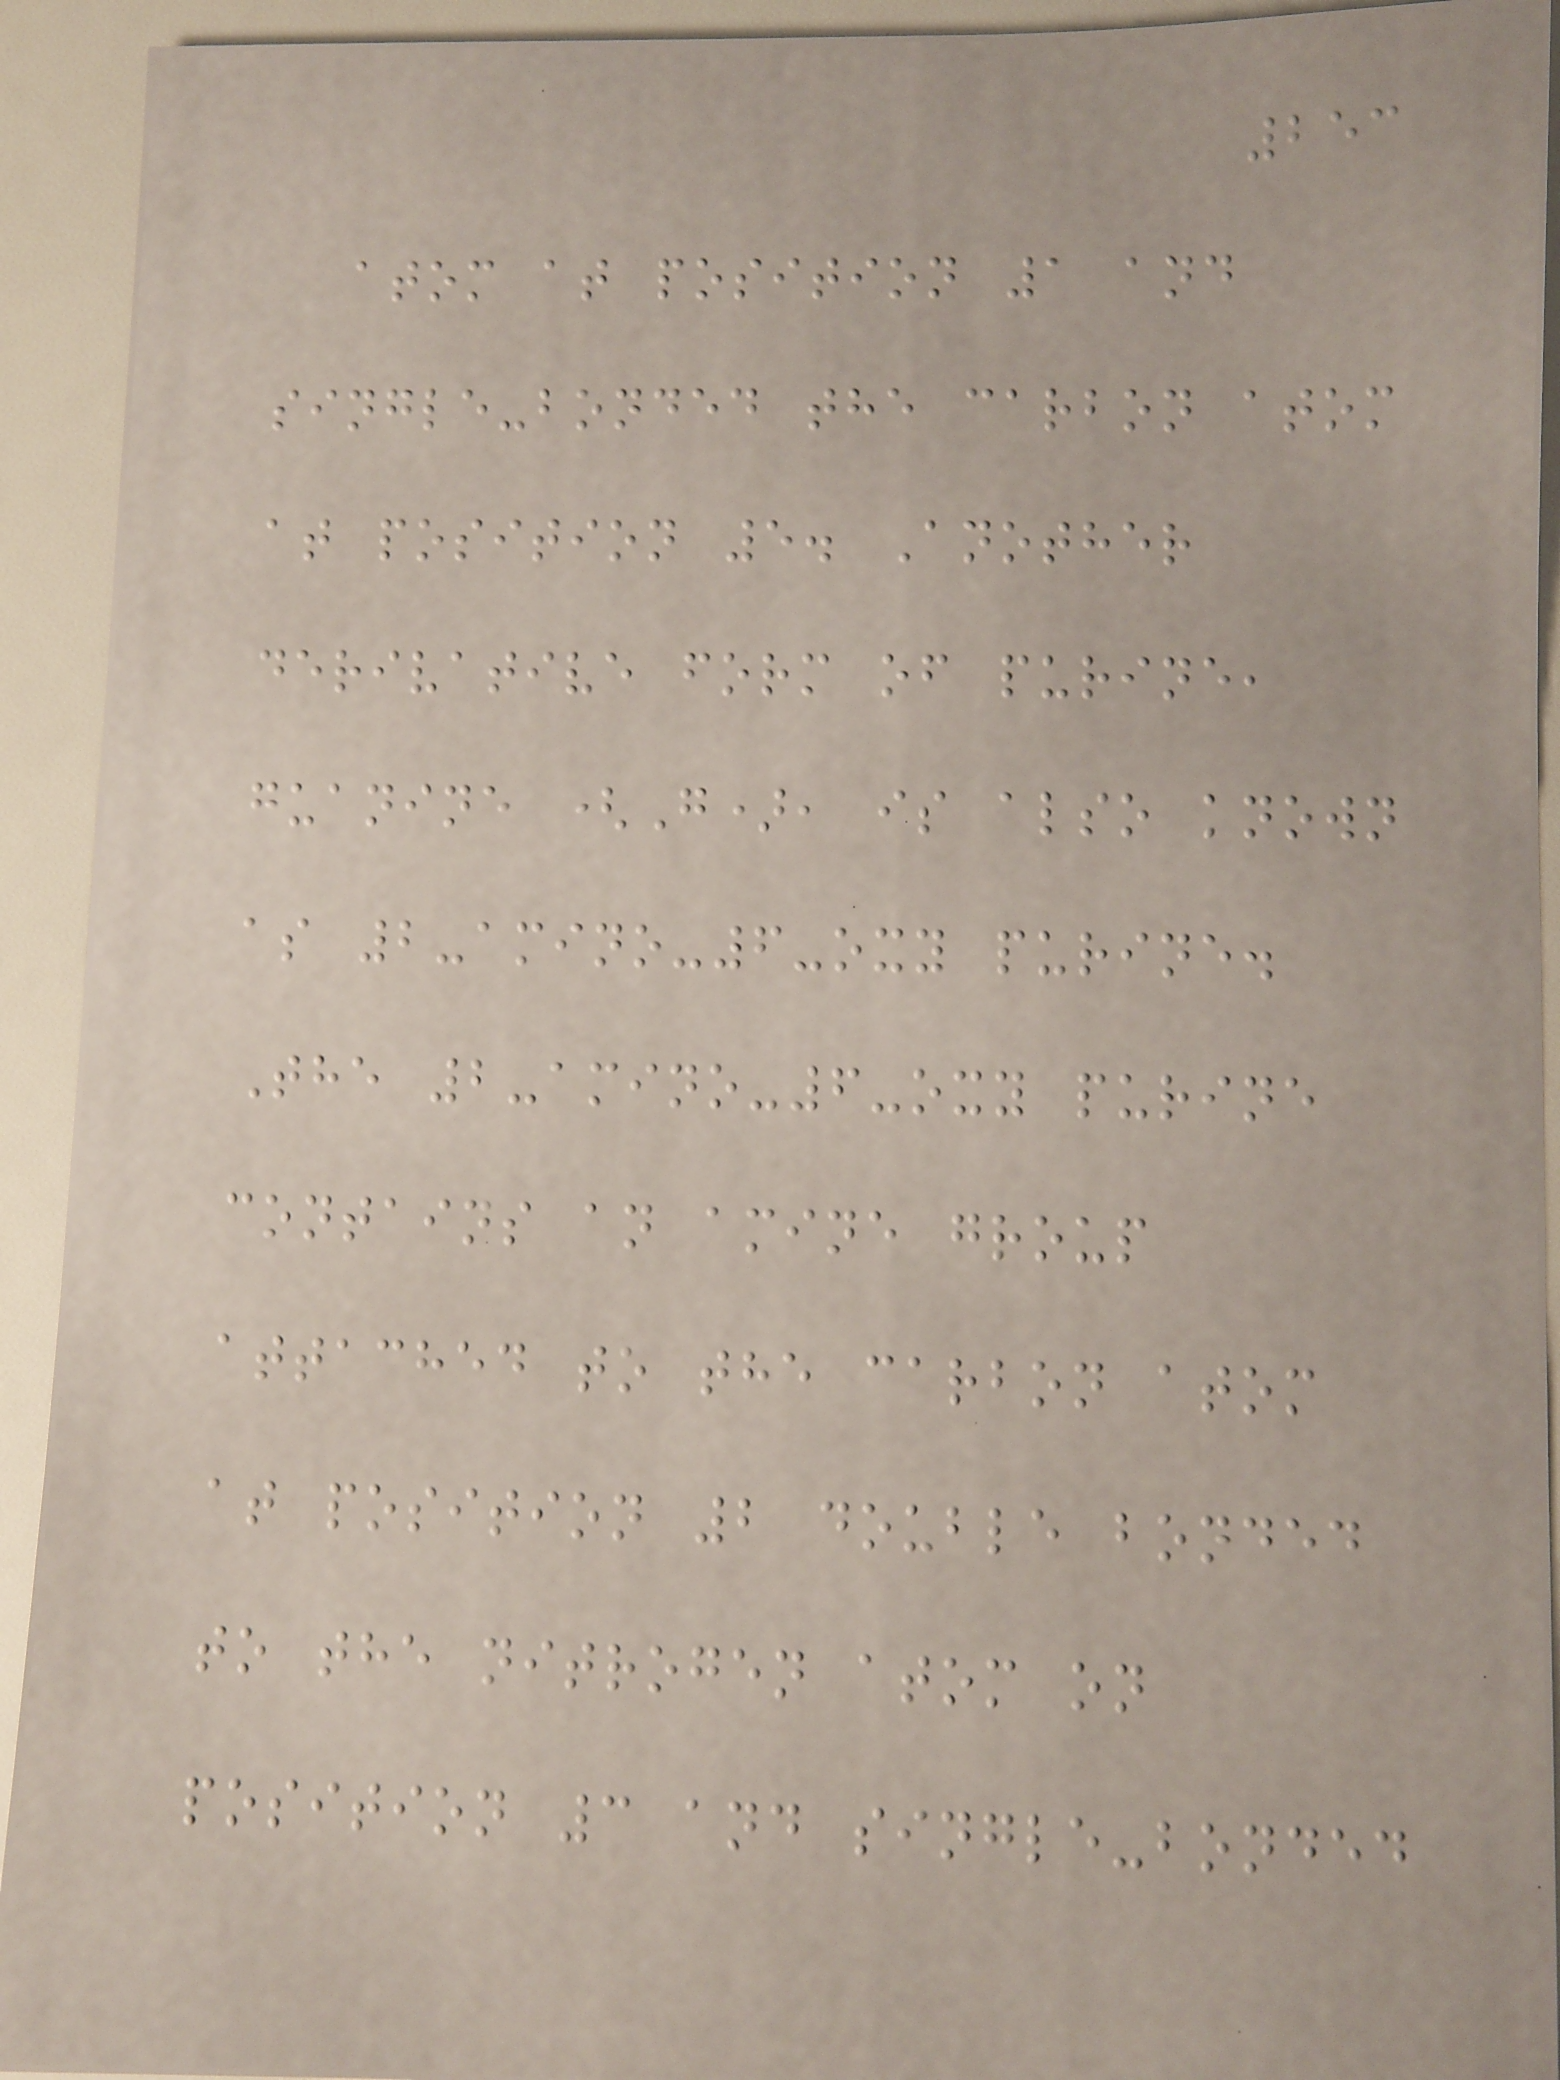253
atom at position 1 and
single-bonded the carbon atom
at position 5. Another
derivative form of purine,
guanine (G), is also known
as 2-amino-6-oxy purine.
The 2-amino-6-oxy purine
contains an amine group
attached to the carbon atom
at position 2 double bonded
to the nitrogen atom on
position 3 and single-bonded
